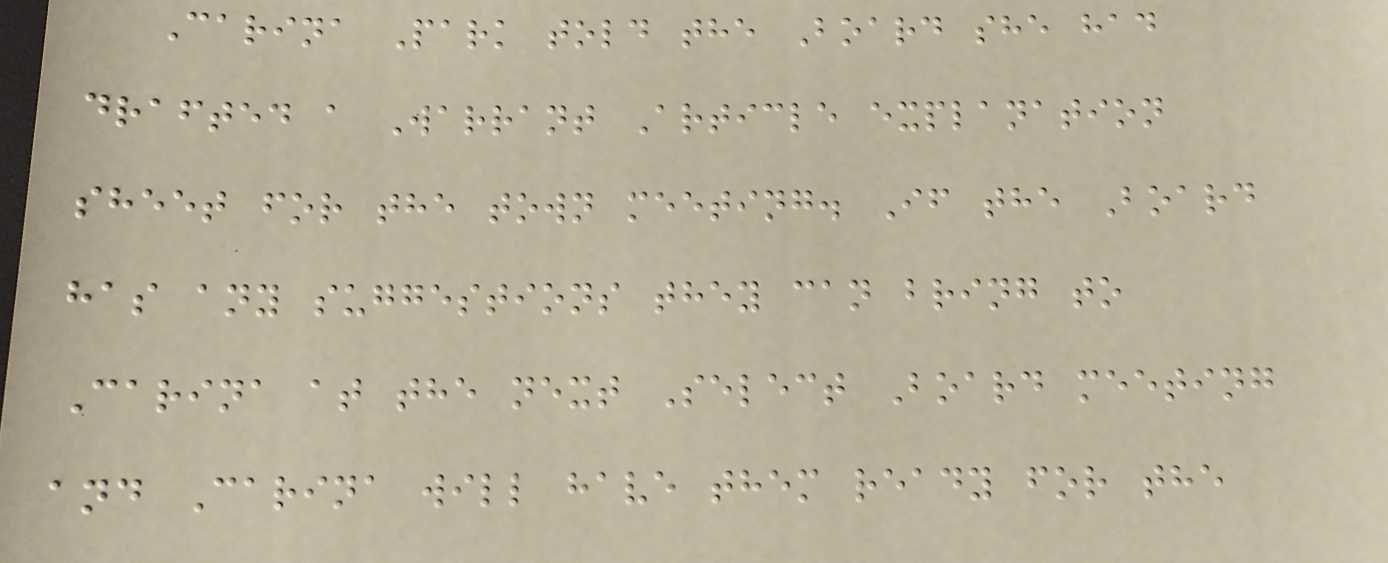Carina Park told the Board she had
drafted a Warrant Article explanation
sheet for the town meeting. If the Board
has any suggestions they can bring to
Carina at the next Select Board meeting
and Carina will have them ready for the
